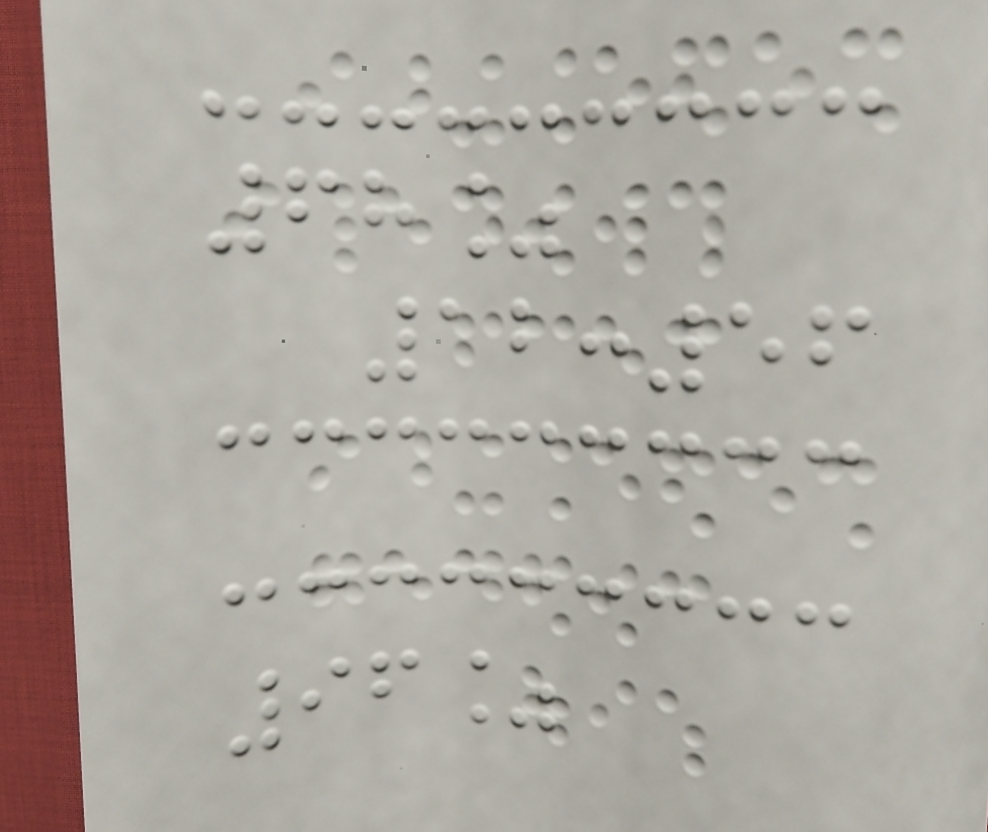68%
12:56
96%
